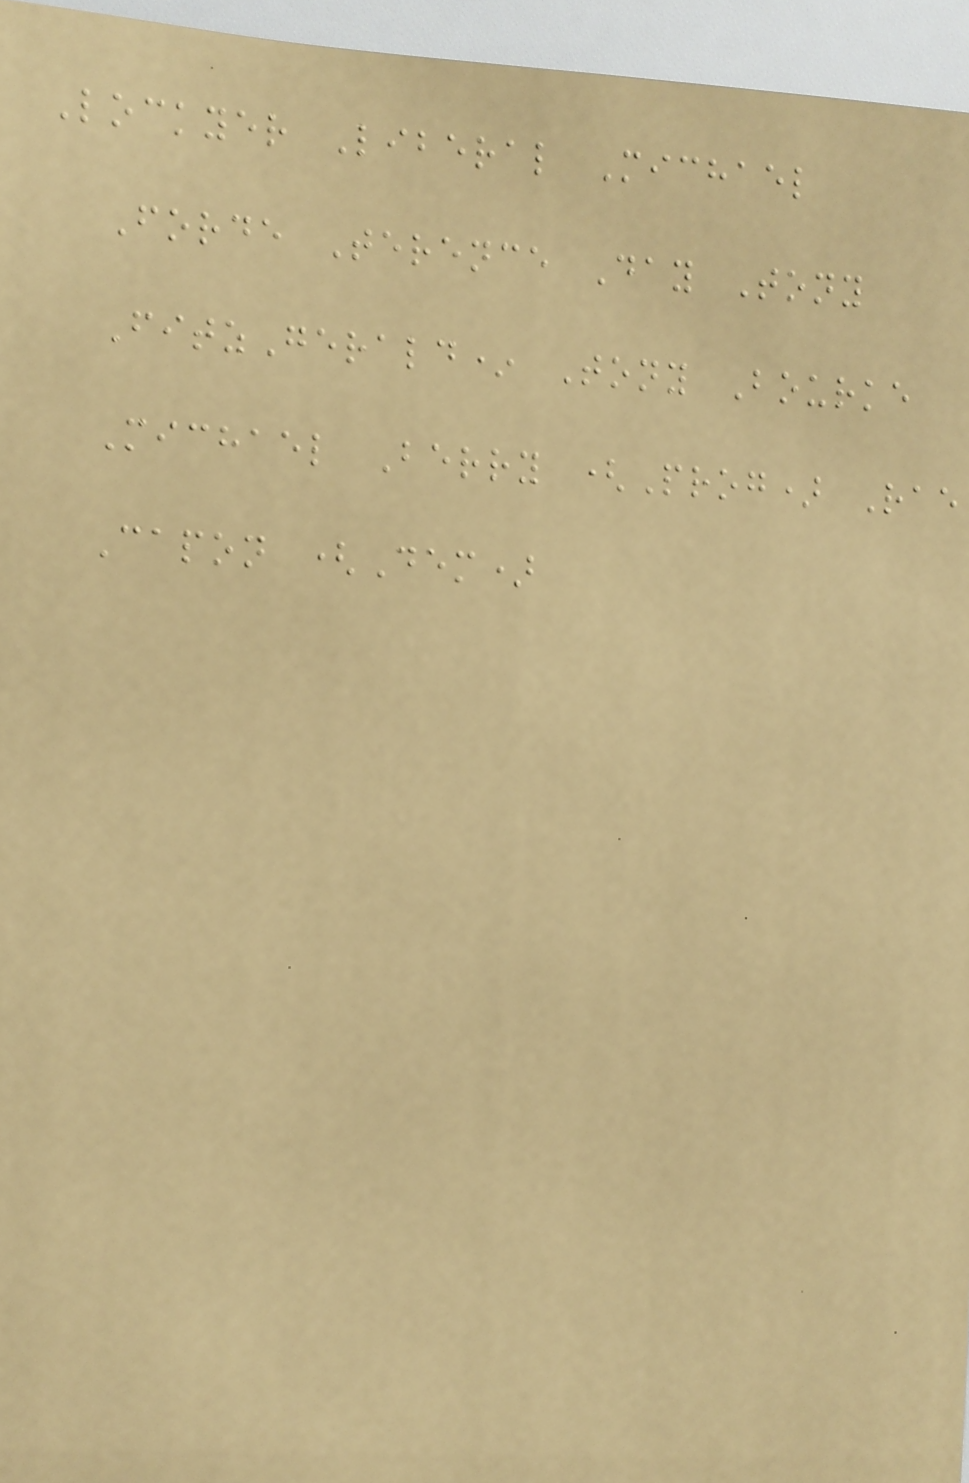Lockyer Liberal Michael
Forde Terence Day Tony
FitzGerald* Tony Bourke
Michael Berry (Prog) Rae
Capon (Dem)
